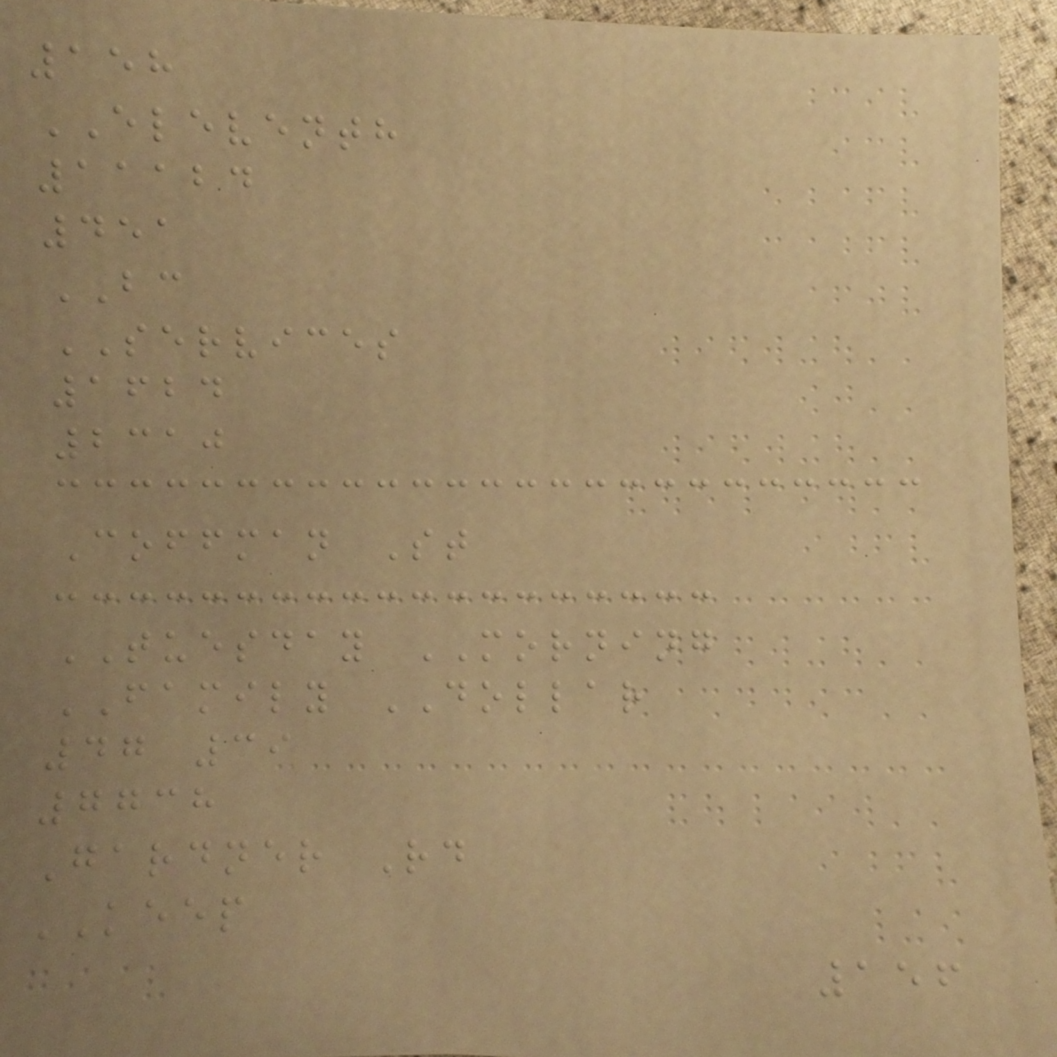158
ELEVENTH
11124
451
BC
SERVICES
1624
2310
Coffman St
TUESDAY MORNING
FAMILY DOLLAR
47 39
7738
Gardner Rd
KEEP
156
